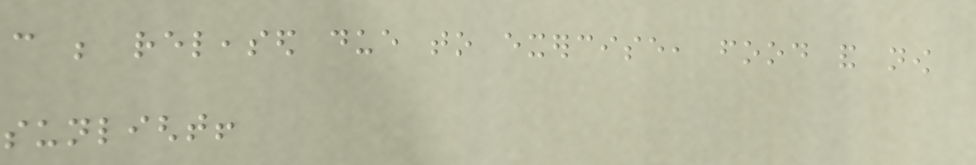can be released due to exercise, food and now
sunlight!
